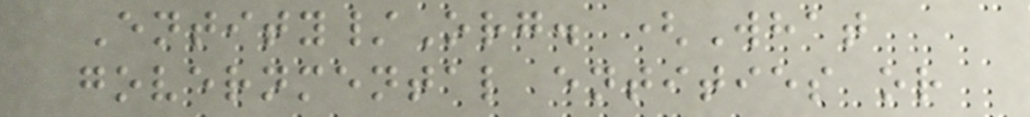Entity/Org. (What
governmental entities or
